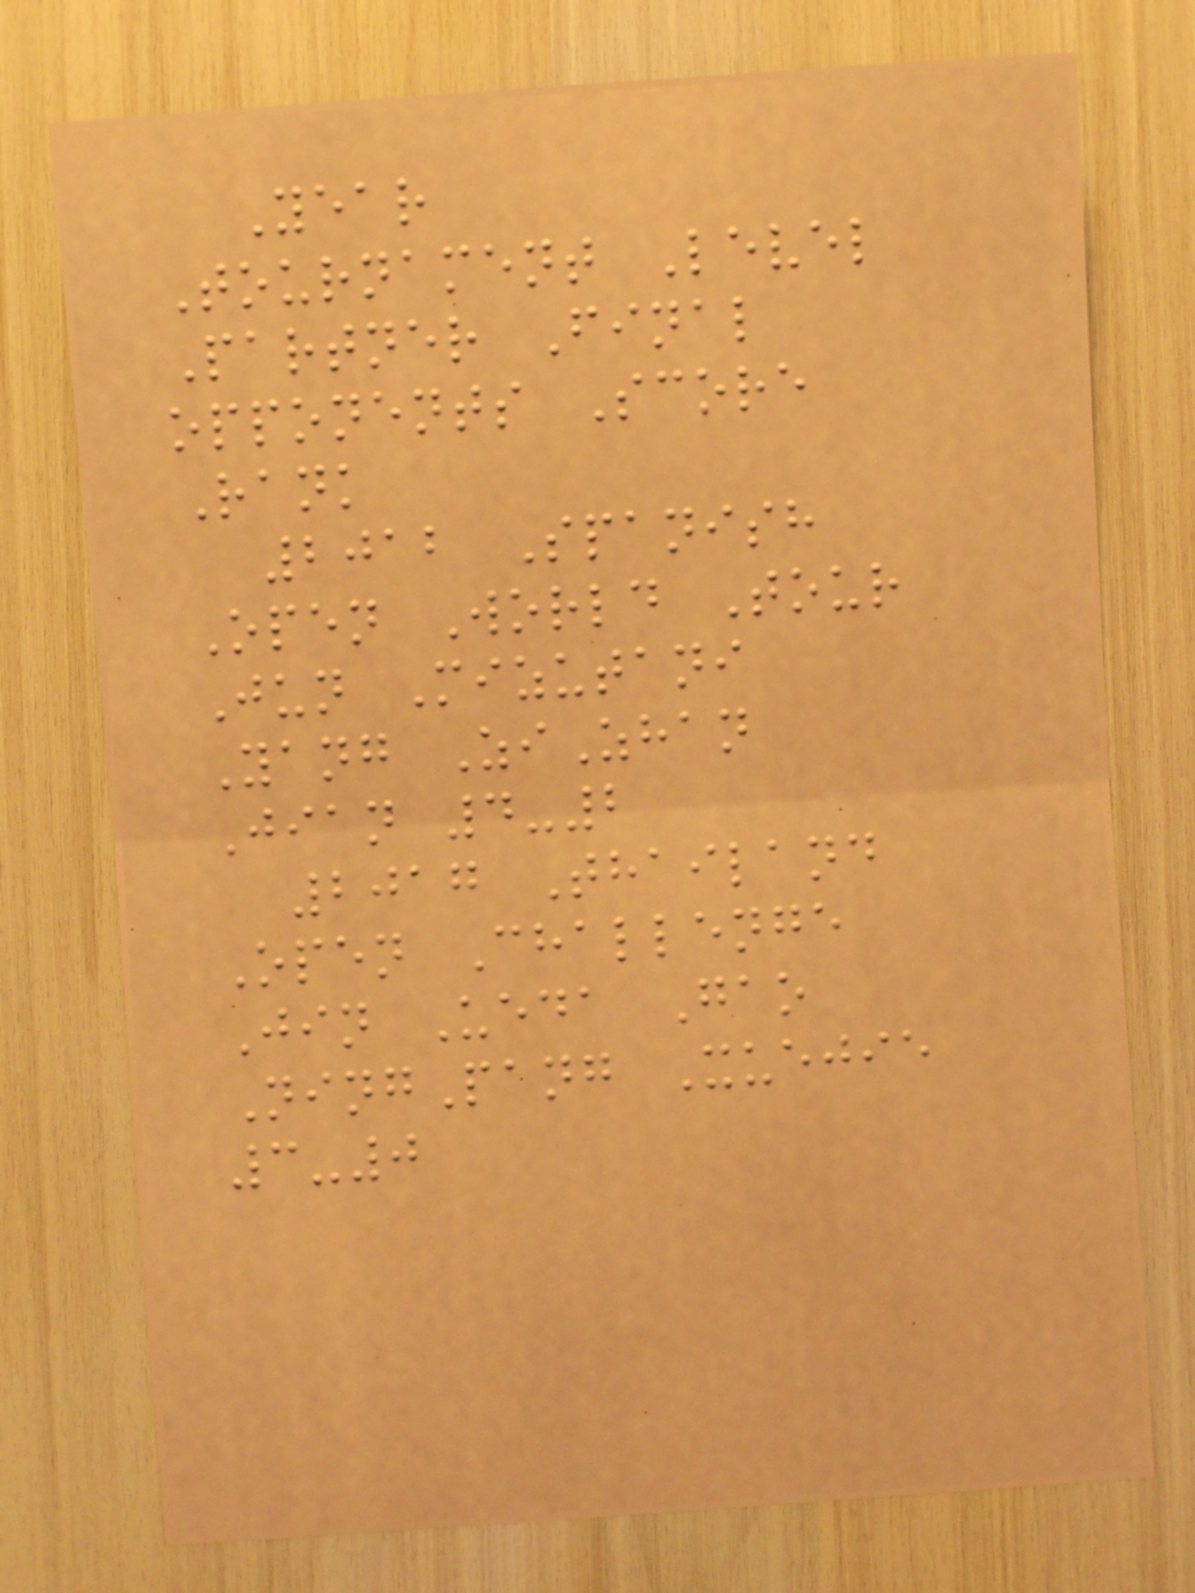Year
Tournament Level
Partner Final
opponents Score
Rank
2012 Spanish
Open World Tour
Jun Mizutani
Yang ZiZhan
Jian 4-2
2017 Thailand
Open Challenge
Jin Ueda Gao
NingPang Xuejie
3-0
